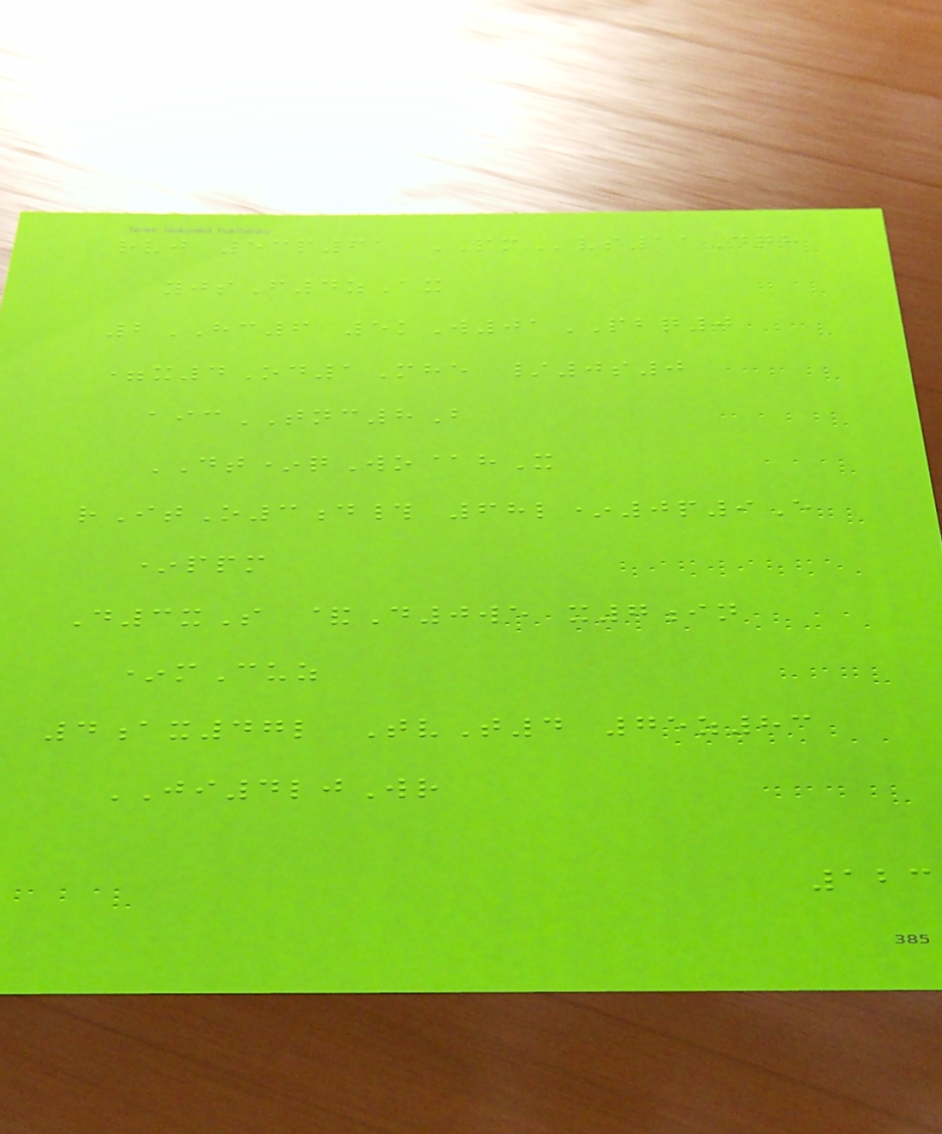rvj 53p61 PMvs11Dqh
yjsF4zAx
2HC6 5kW01PBQ0
=x4Od1Mhe /0s0
aicTNC8B
DT*qWo@hX
rItO3d# 68l*0p9E
*ppm
D3xS &D0we x7in
*mCuz
4ax47l TvT4 75z83
JI4ljWr
123
